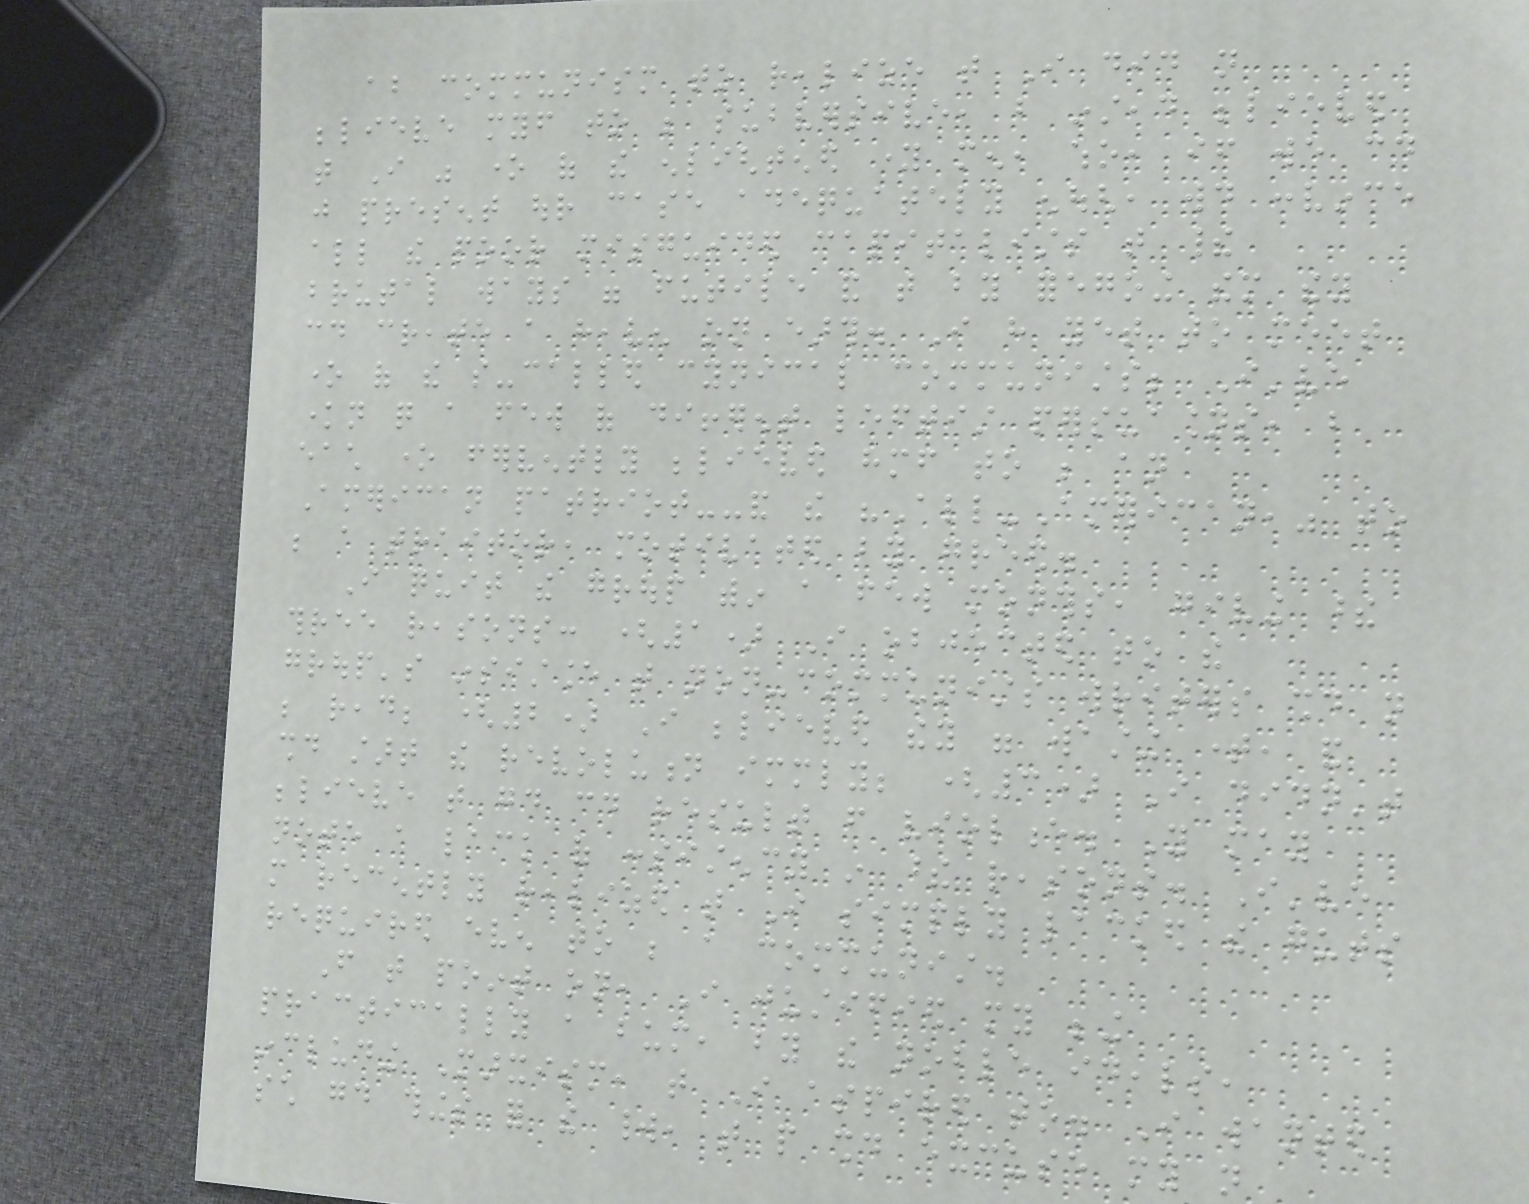about communism to realize that I did not
believe myself to be subversive, but instead believed
that I was one of the enlightened young men, who, if we could
just present our case adequately enough, would convince
all the poor misguided capitalists that their
brutal ways were futile and that by foregoing them they
could create a heaven on earth. I have yet to meet
one of the so-called cynical communists; I've
known quite a few of different leftist persuasions, but
each one fervently believed himself to be an
American patriot--and the "All-American," to
be a traitor, motivated by greed.
I quit the group within a few months, giving these
three reasons: (1) I objected to the
group's insistance that non-communists writers should not
be read; (2) I believed they were wasting time, and
should start the revolution immediately; (3) I didn't
believe that good could result from violence. You may
note a lack of consistency in these reasons. I've
more recently realized that I simply lacked the guts
required even to be a communist.
From that point on, I justified my being
practically a bum, by the noble ideals,
including Marxism, that I aspired to. I wanted
such good things for the world, that people should excuse my not
